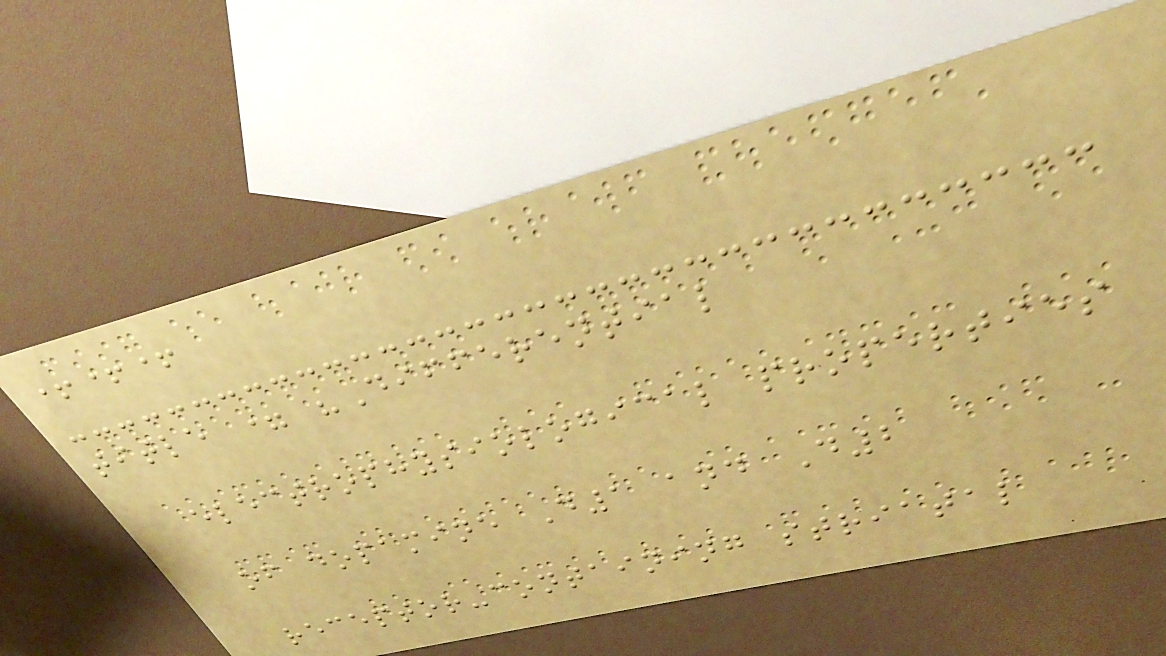+++
title = "Differential
electrophysiological properties
of dopamine D1 and D2
receptor-containing striatal
